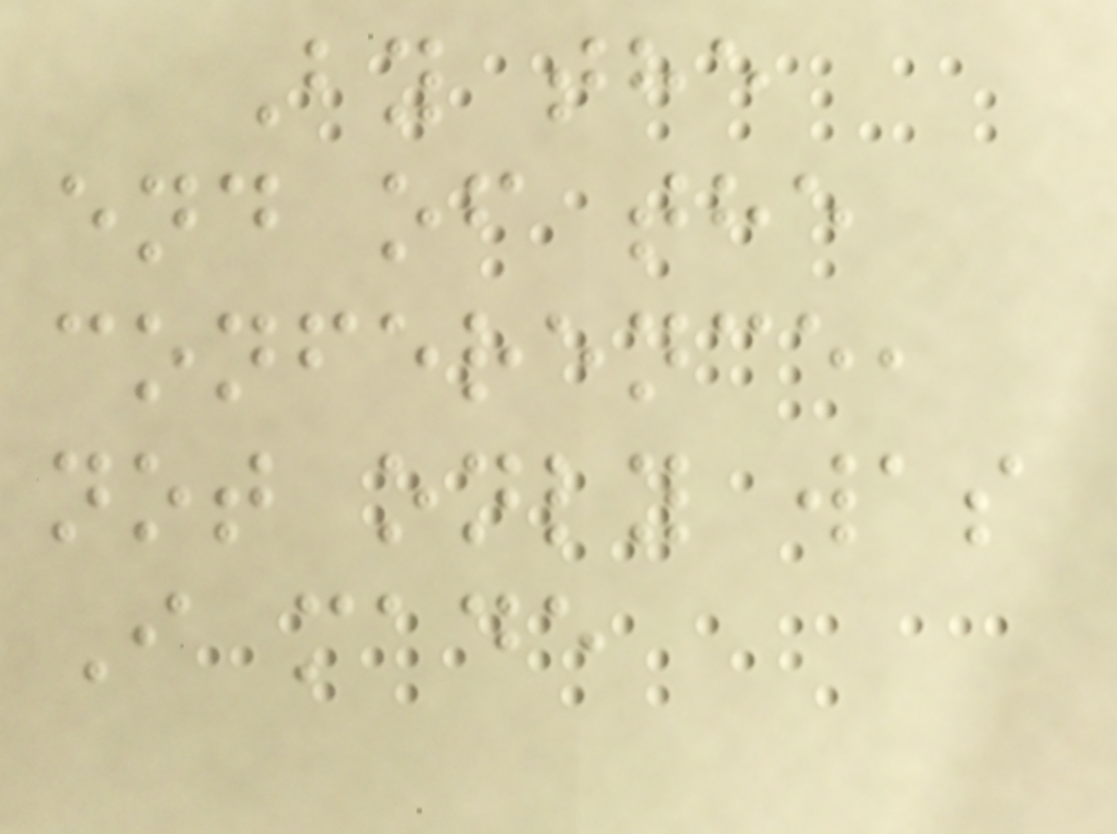By the
end of the
conference,
not only was
I made
